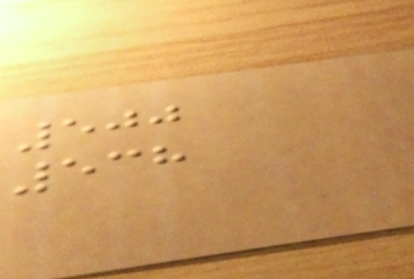500
538
